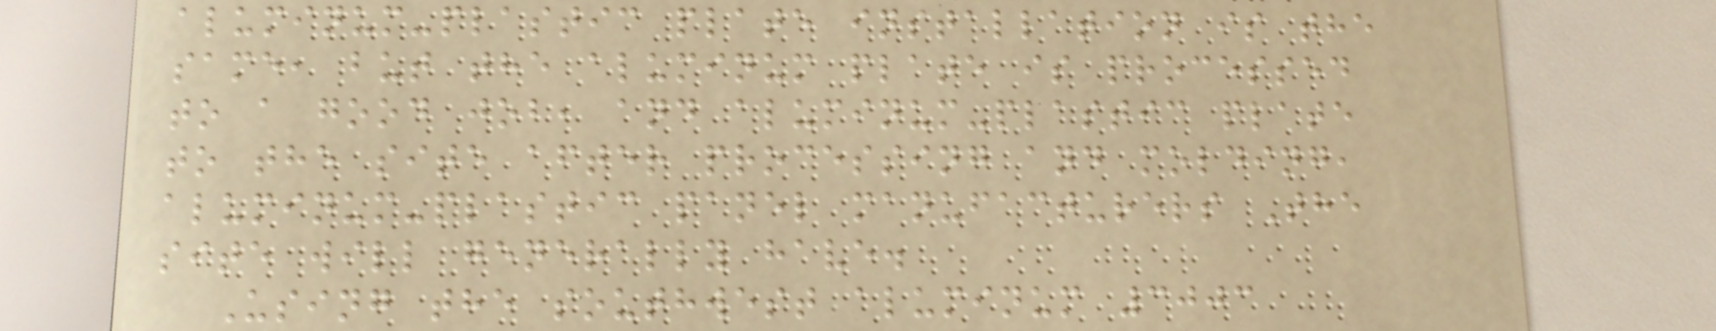aluminum-plastic plate installation is the
same, but the aluminum plate is processed
to a good job, and aluminum-plastic plate
to the site after processing and molding,
aluminum-plastic panel manufacturers The
site will generally have.
Using the southwest aluminum 3003
